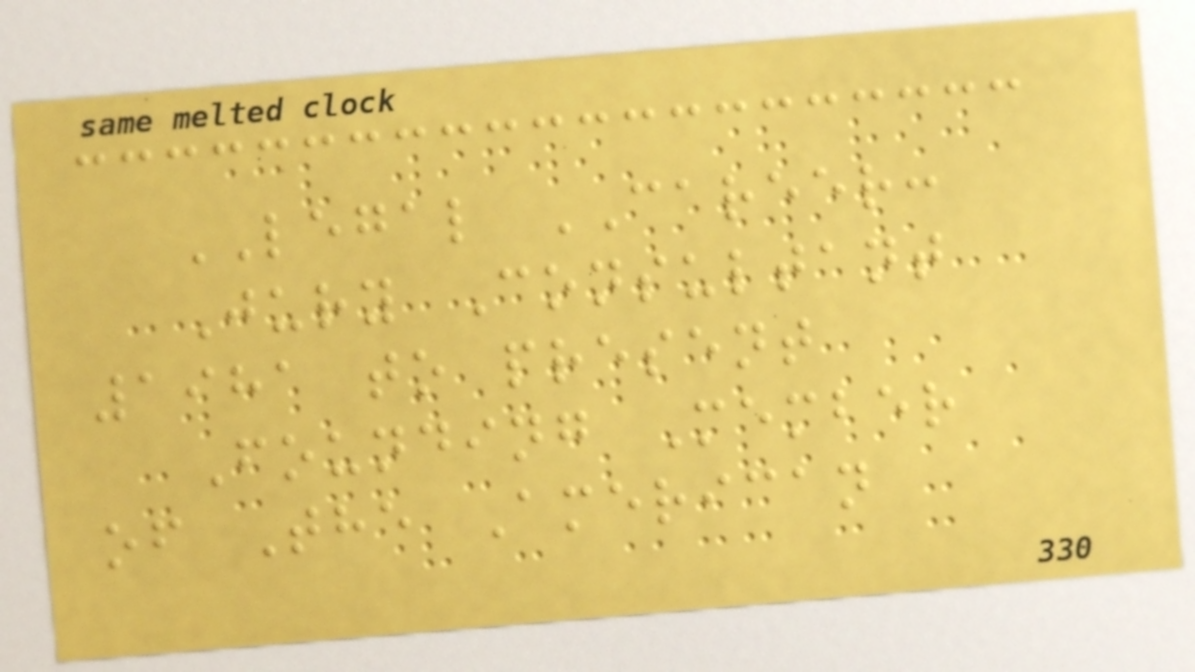LEGAL CAREER:
Jury Consultant
1981 to present
Founding Member
of The American
